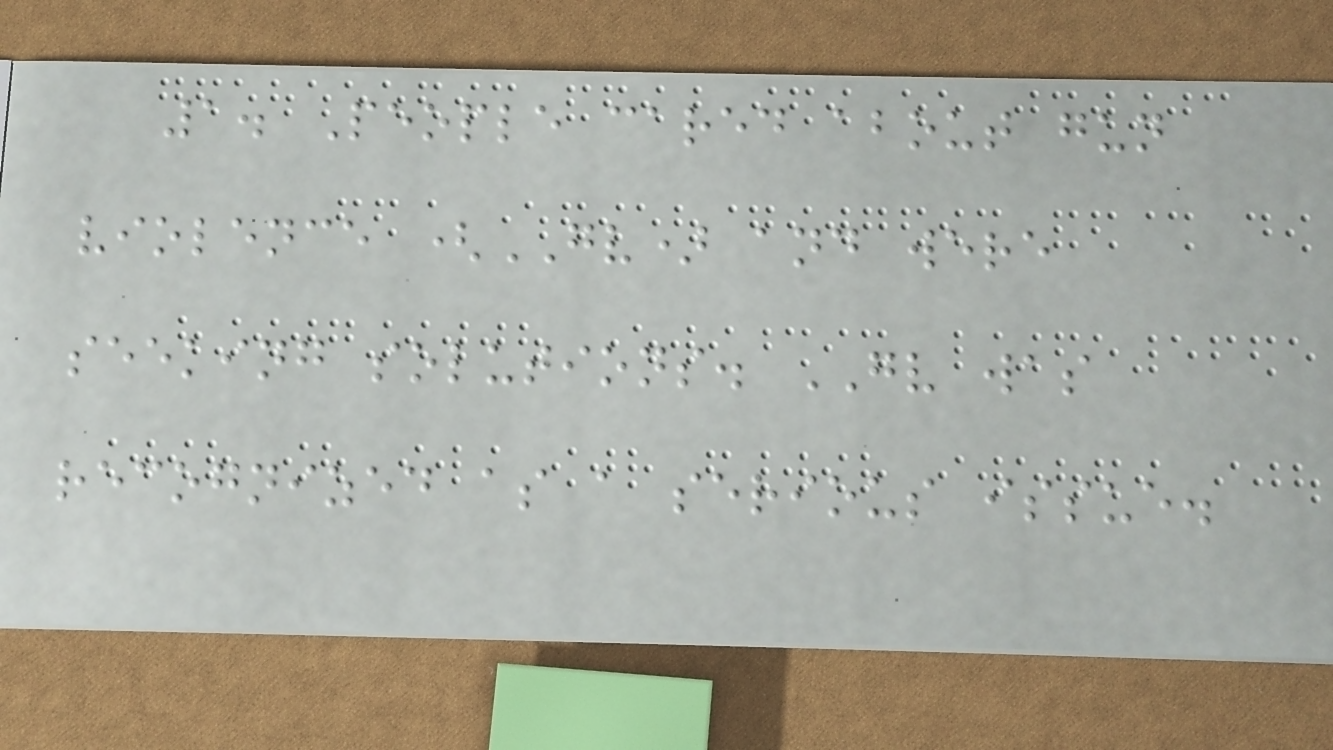1. People cared about gun
violence (GV) and were
seeking solutions. GV was
recognized as a serious issue.
